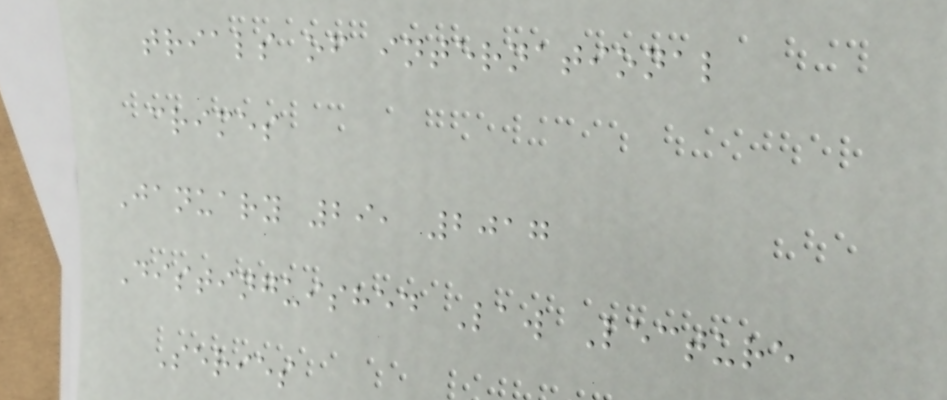trials of international
crimes
January 29, 2017
Distinguished Law Lecture
Series
